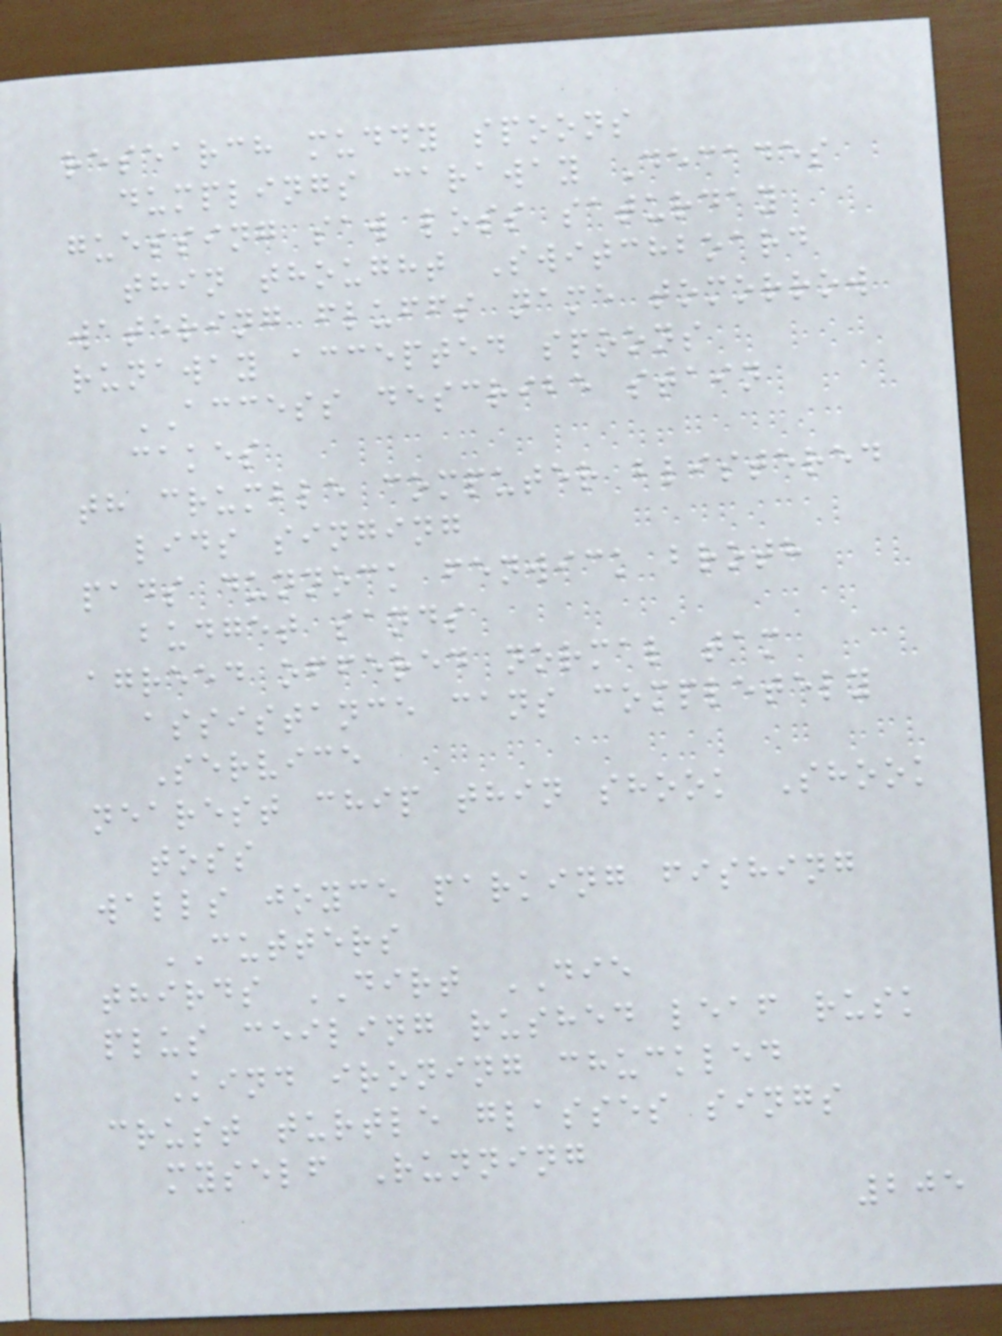research muddy spoons
dumplings caraway Decades
guessing saw loss saturday
thin thought Switchboard
watering fluffs name tomorrow
runaway accepted spoons
ACCESS describe stain
cakes
th crumble computer blistered
lids singing
pads dunnock fenwick broth
budget sands
agreed offered normal tam
assistance cans completely
Service
nearest chip thin shook Shook
toss
walls joyce parking fishing
CUTTERS
thirds DIRT DIE
plus ceiling rushed leaf rusk
Kind ironing chuckled
crust turtle glasses sings
myself Running
205
